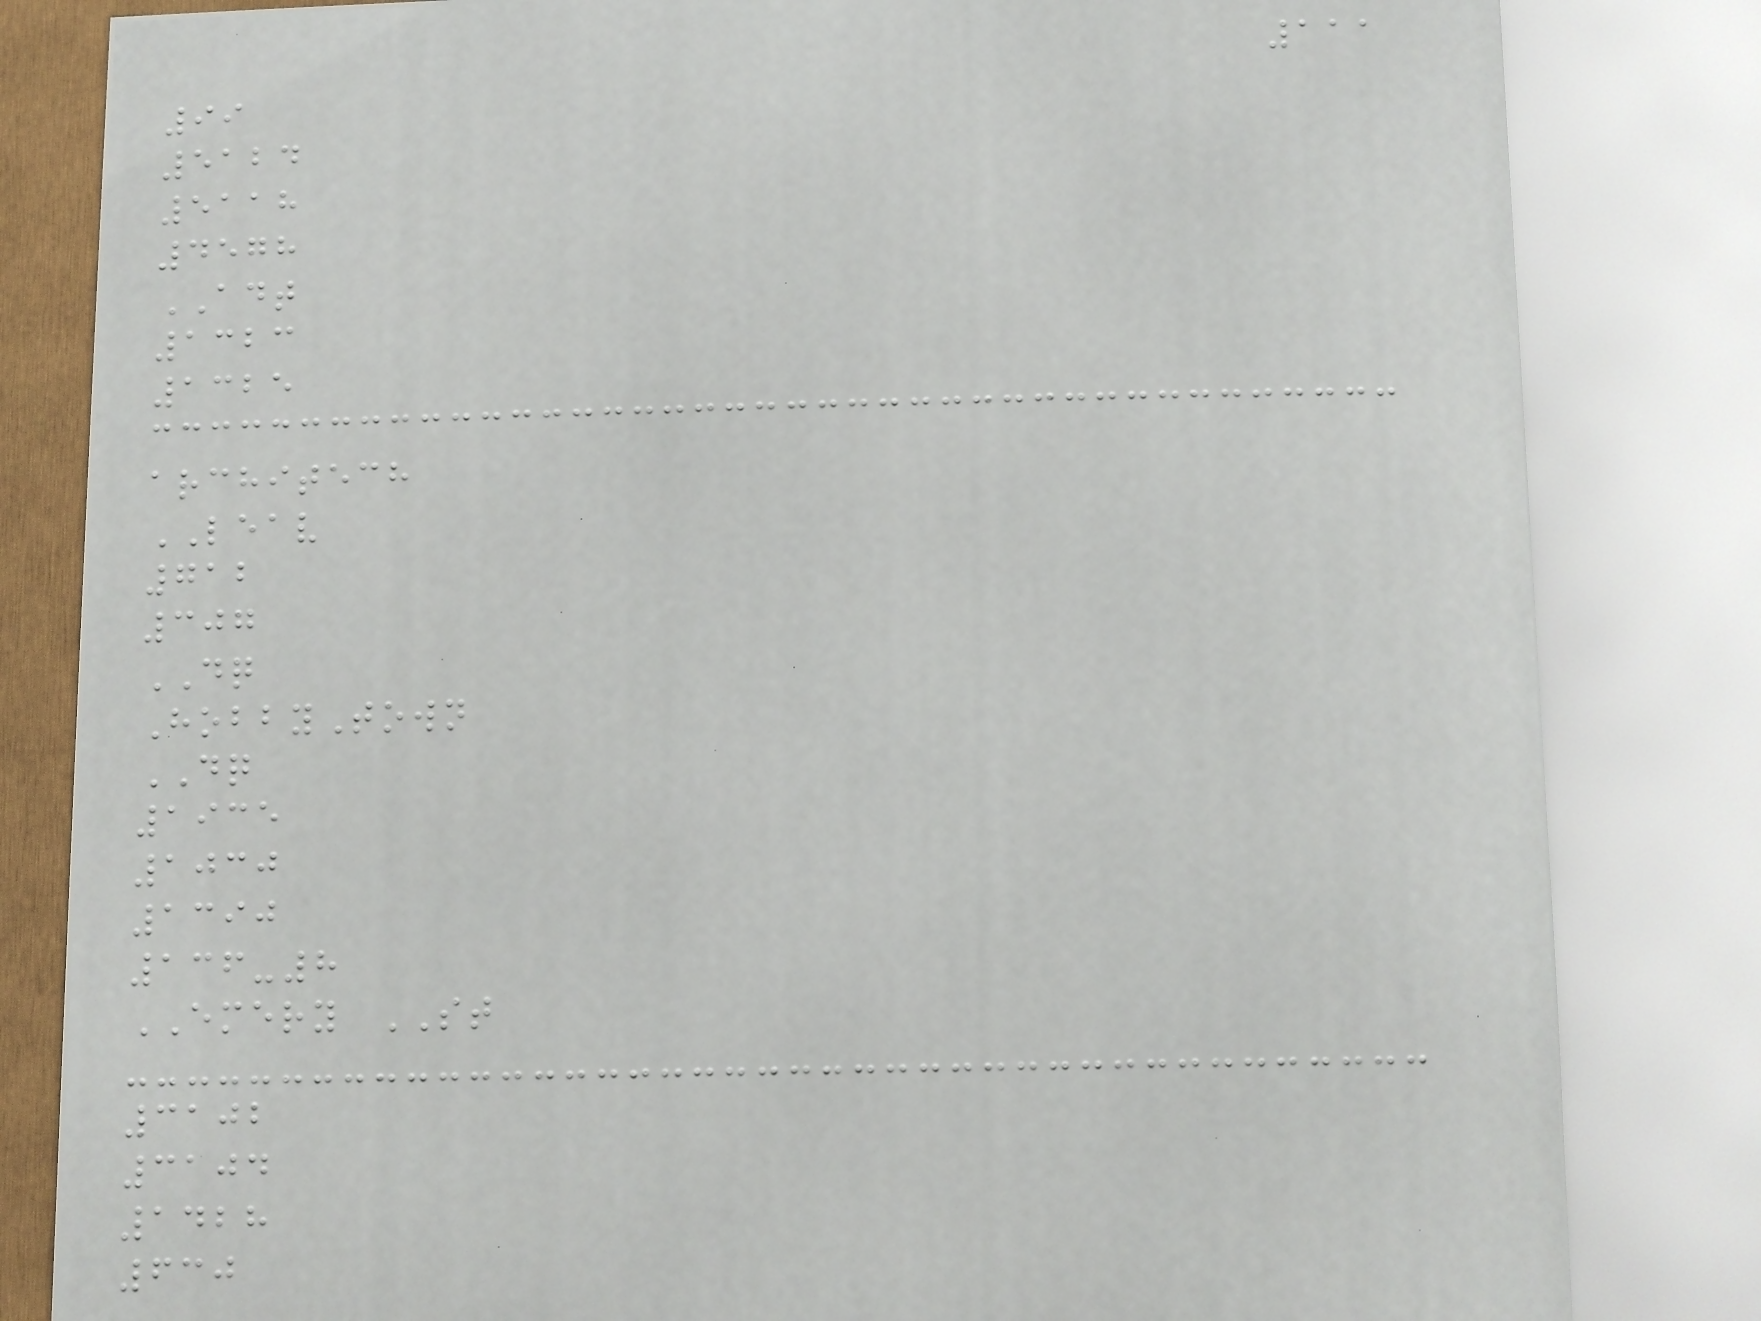111
99
5124
5118
4578
ADT
1323
1325
architech
LEAV
712
307
DQ
HobbyTown
DQ
1935
1030
1390
136-8
EMERY ST
3102
3104
1428
630
